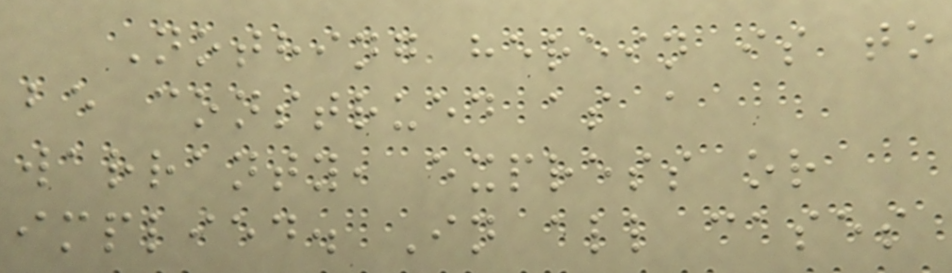Nothing herein is to
be construed as a
warranty, express or
implied. In all cases
